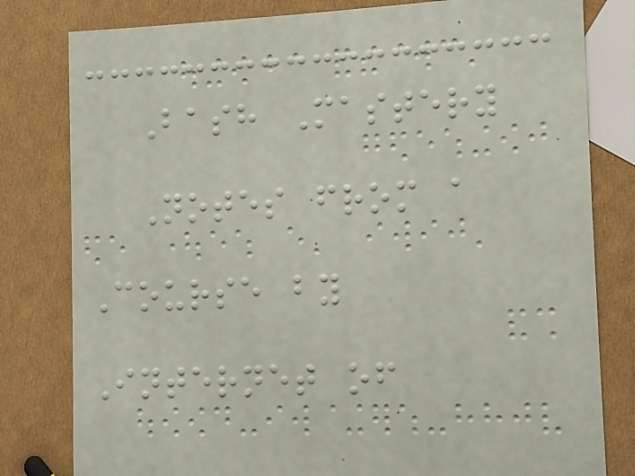Bash Mastery
Notes from a
Course by
Internet of
